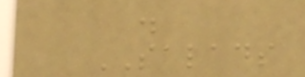.
SALADS
